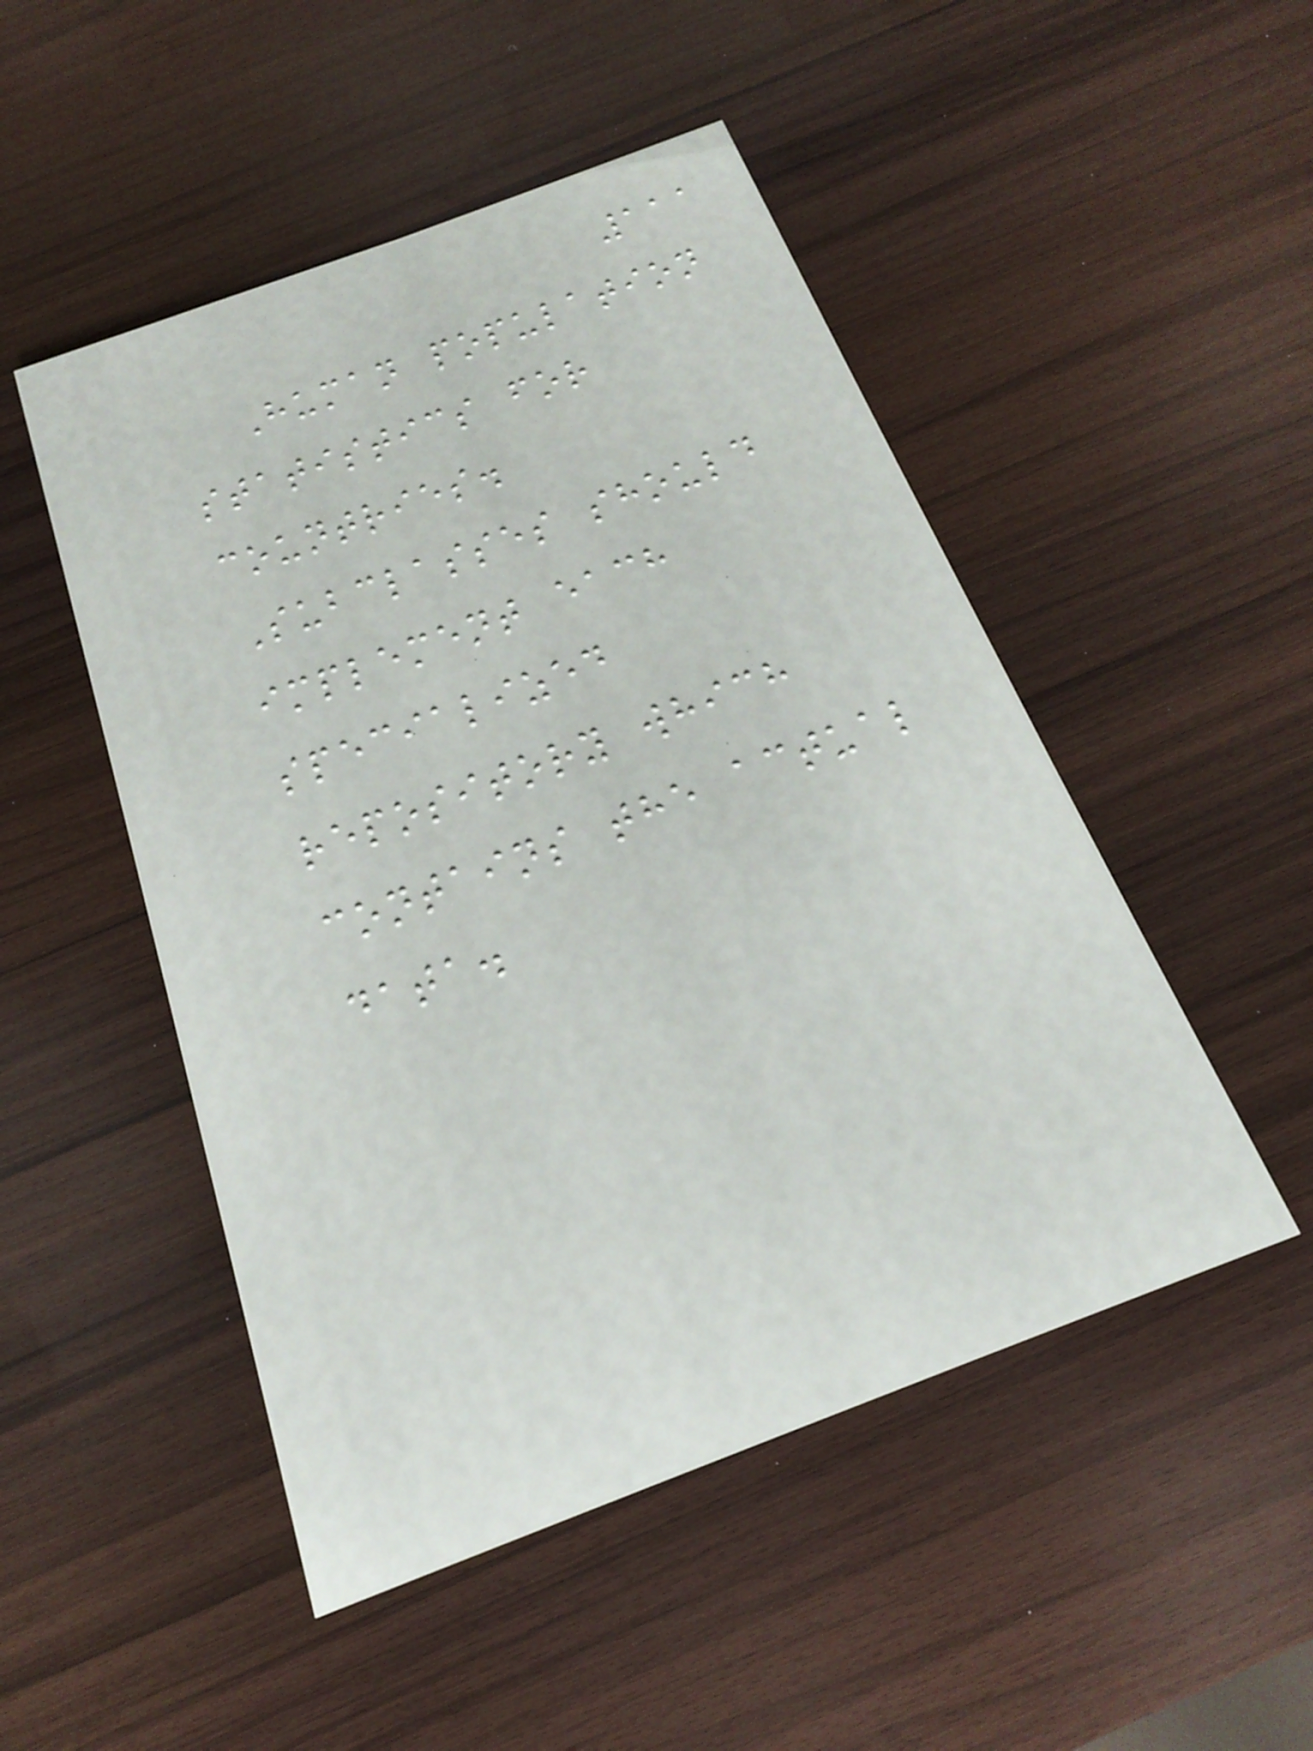111
Human population
statistics for
countries.
Subclasses should
implement each
specialized
repository which
contains the actual
data.
